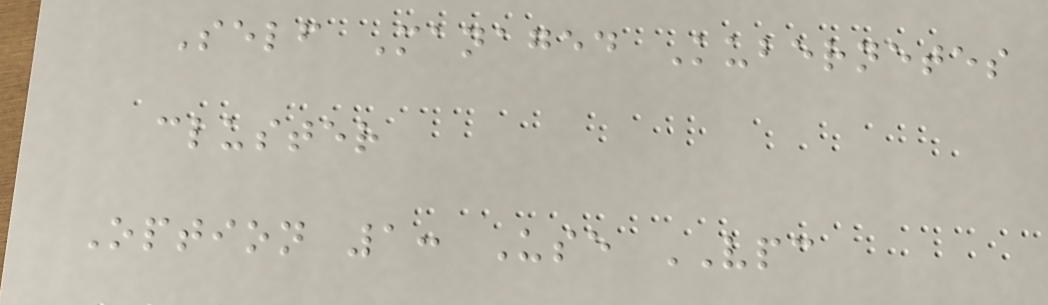Self Managed Kubernetes
cluster
Option 1: Use VPC
